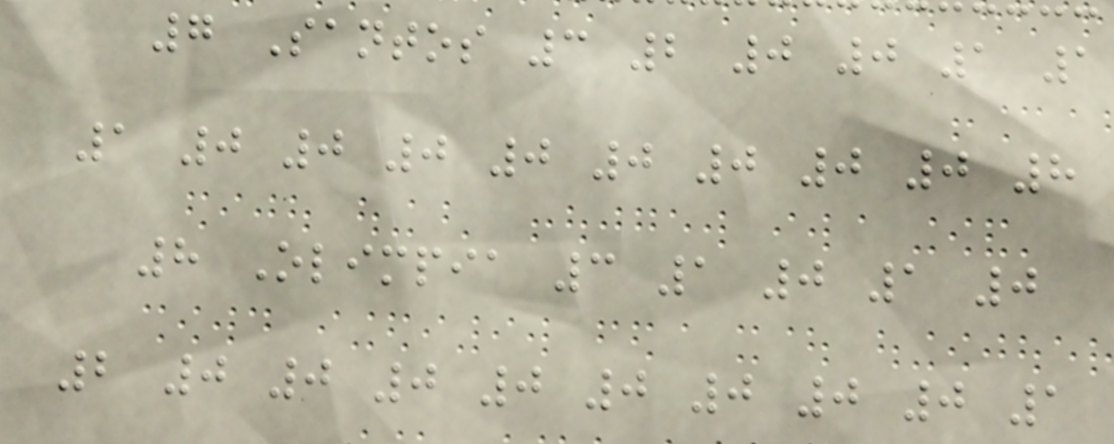7 Santos 3 2 0 0 1 1
1 0 0 0 0 0 0 0 0 8
8 Olimpia 3 1 0 1 0
2 0 0 0 0 0 0 0 0 1
